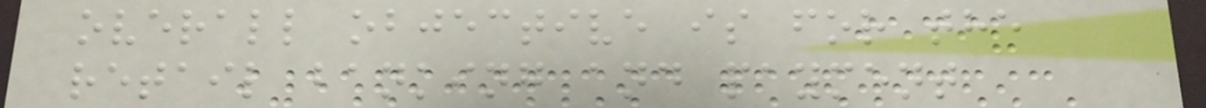overall objective is for the
retail banking and payment
